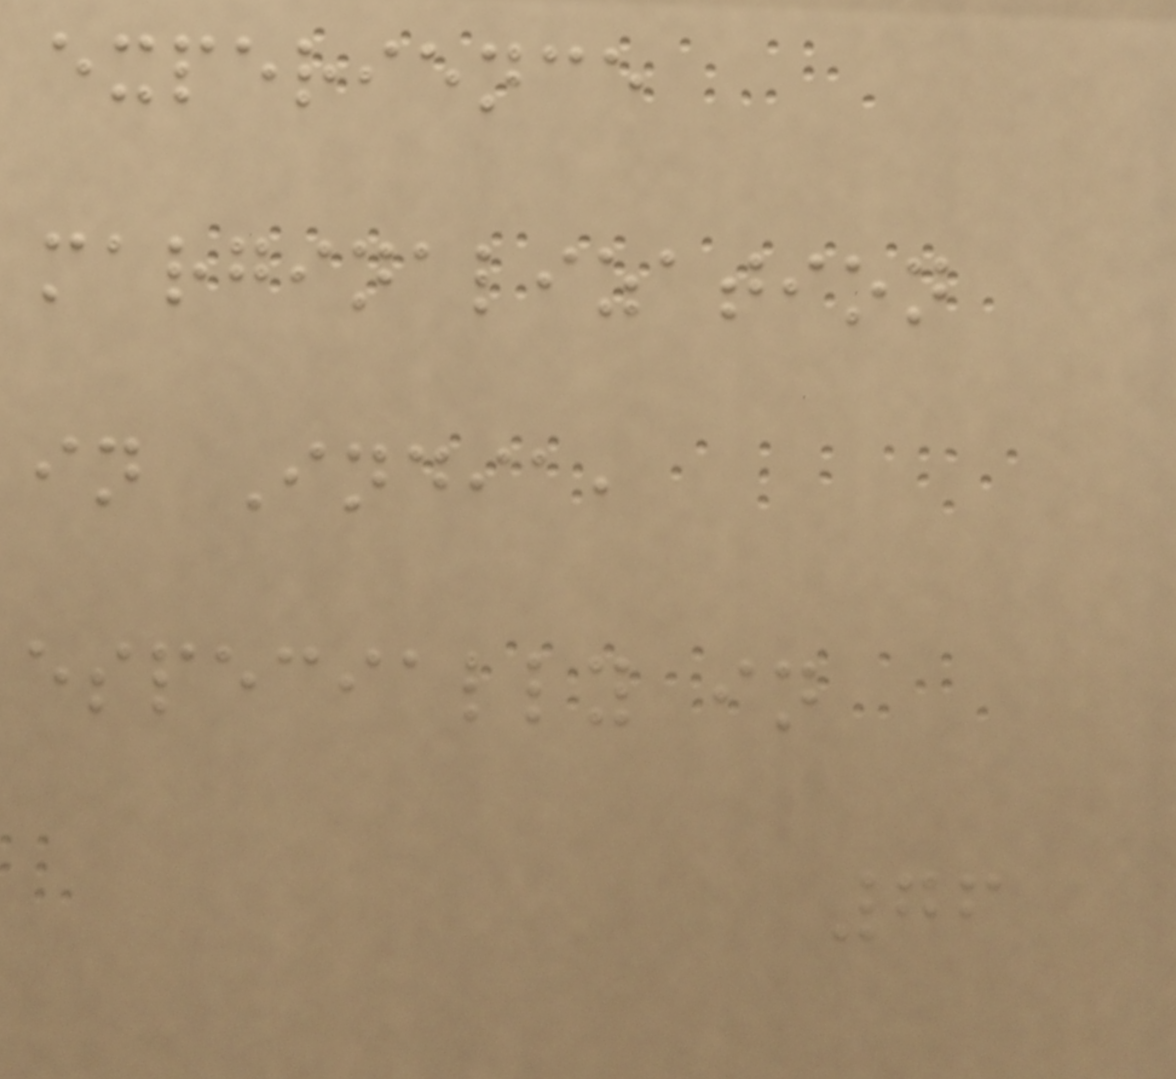experience
marginalization
in India,
especially in
76
